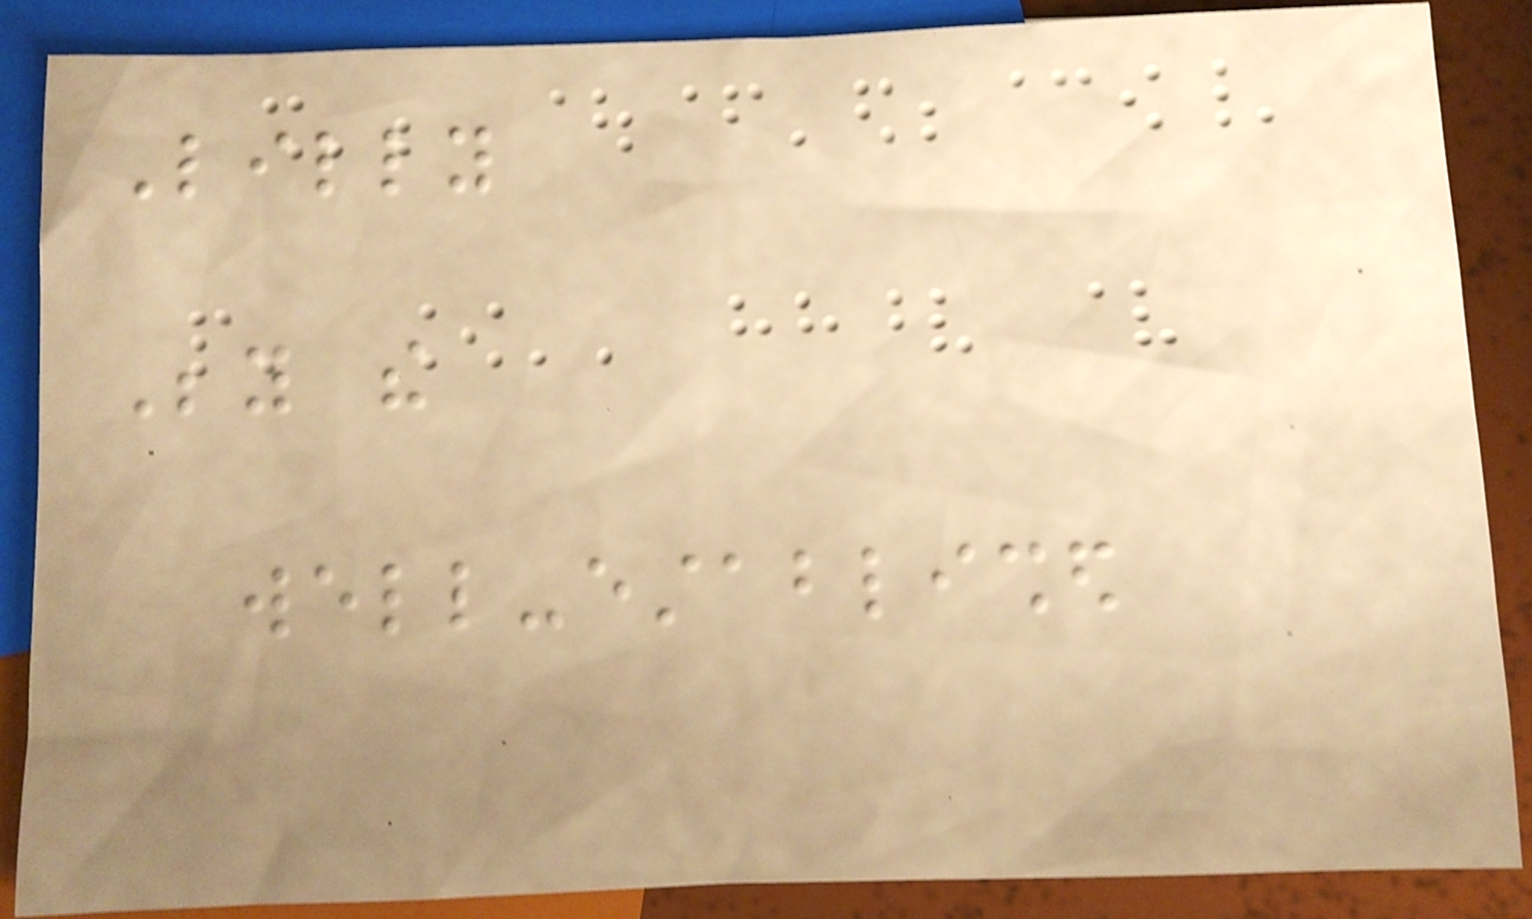Lilly
Beyond the
well-established
